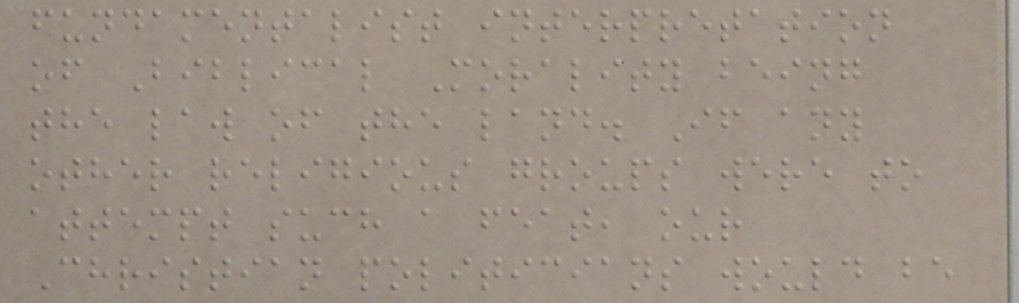fundamentalist interpretation
of Biblical Morality being
the law of the land. If any
other religious groups were to
attempt such a feat, our
Christian politicians would be
